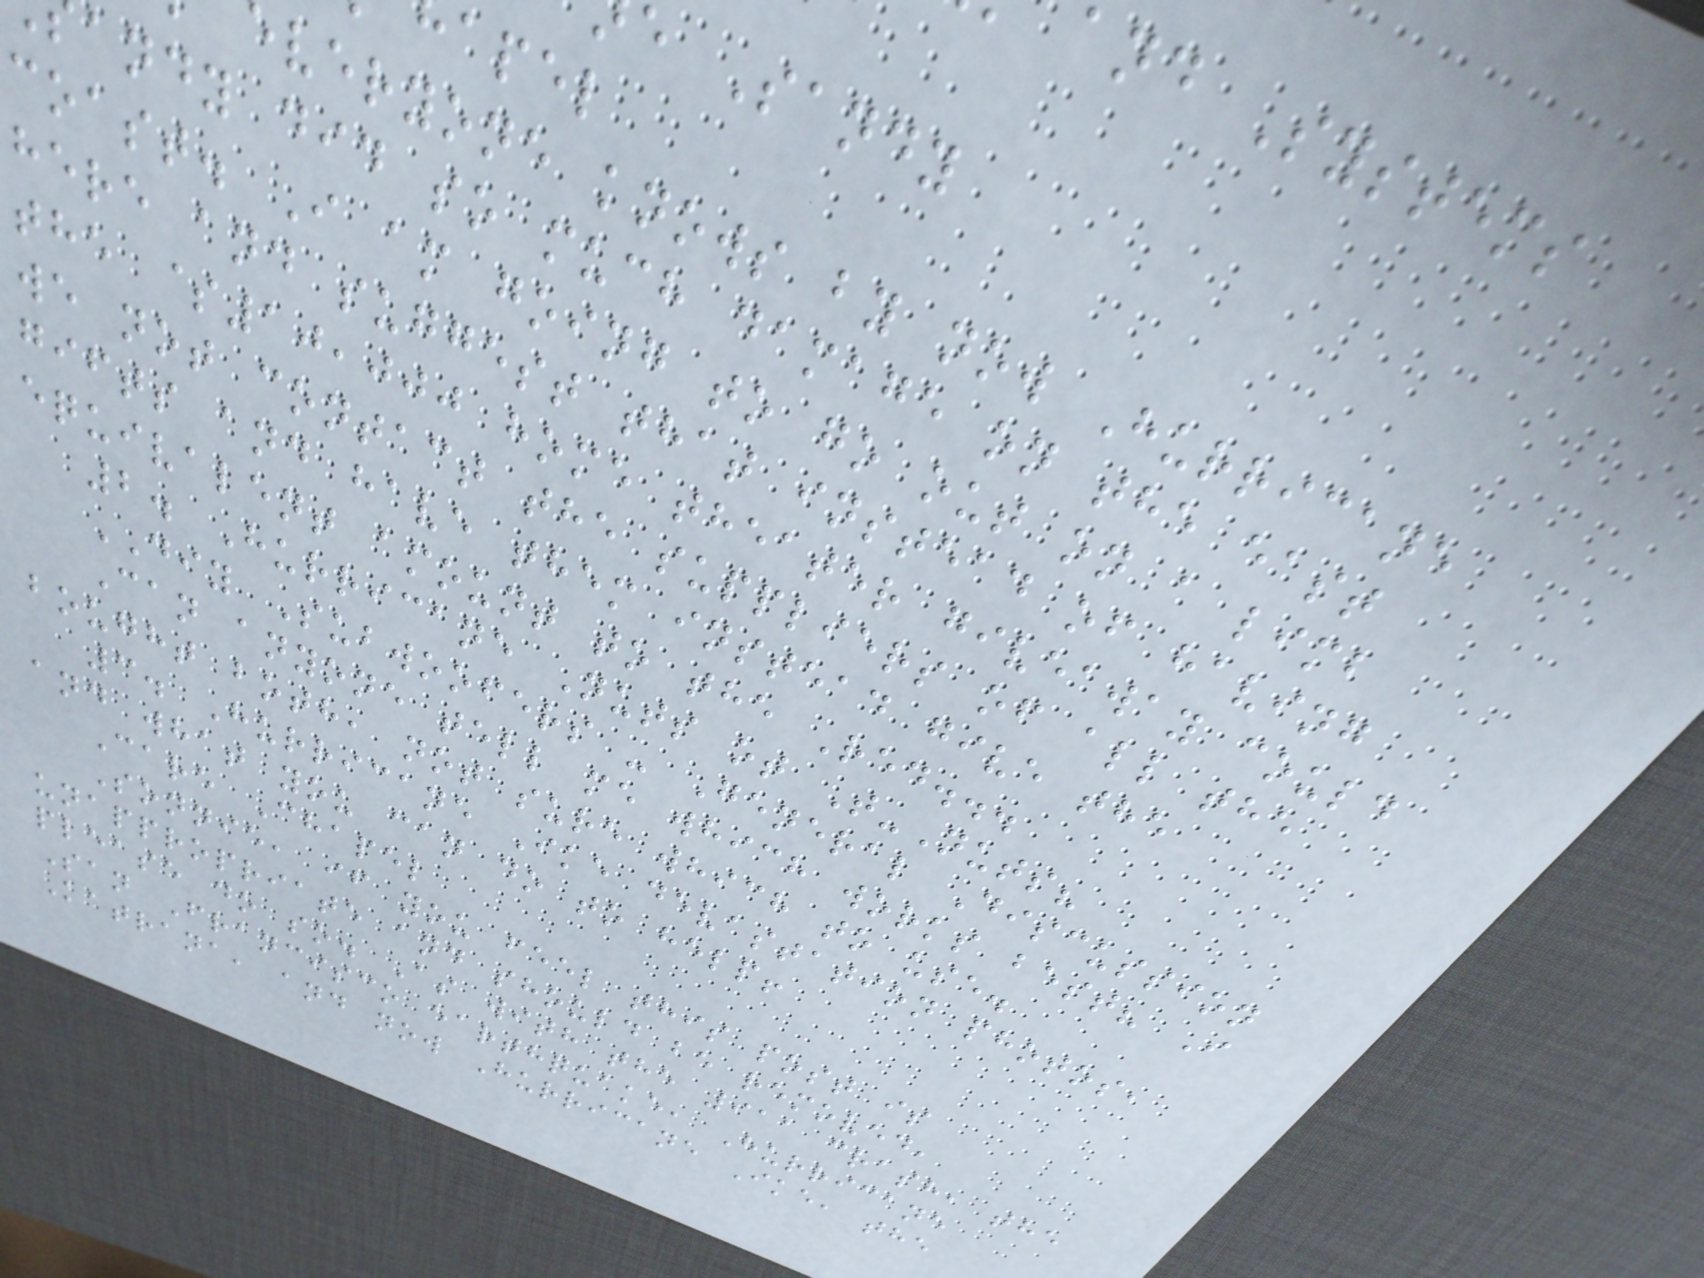and Systems
e Sandy
apel
everyone knows by now Hurricane
andy did so much damage on the east
coast. I am going to go out on a limb
here and suggest that instead of having
the $10,000 home theater giveaway could
we not contact the suppliers of all the
gifts and have them instead give the
equivalent amount to the Red...
2. Hurricane Nuts ot T-Nuts?
DIY Subwoofers - General Discussion
Can anyone tell me which works best? I
bought both, not sure which to use.
3. Hurricane Ike devastation photos,
and what you can do to help!
Care Chapel
Sonnie, if you feel this post is
unappropriate and should be removed,
please do so. As with the 911 crash, the
San Francisco earthquake, Hurricane
Katrana, and now Hurricane Ike, the
